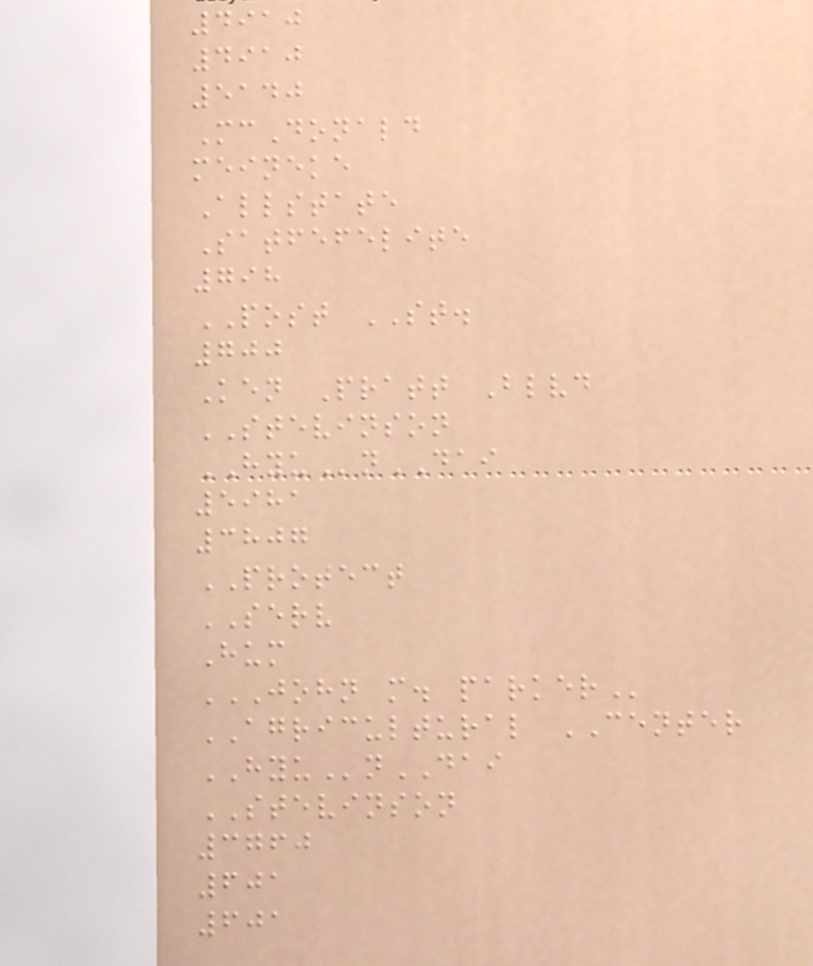4910
4910
5140
McDonald
meineke
Allstate
Satfefelite
798
POST ST.
700
Ken Pratt Blvd
STEVINSON
HYUnDAI
5981
3807
PROTECT
SERV
Hum
JOHN M. PARKER
AGRICULTURAL CENTER
HYUnDAI
STEVINSON
3760
601
601
